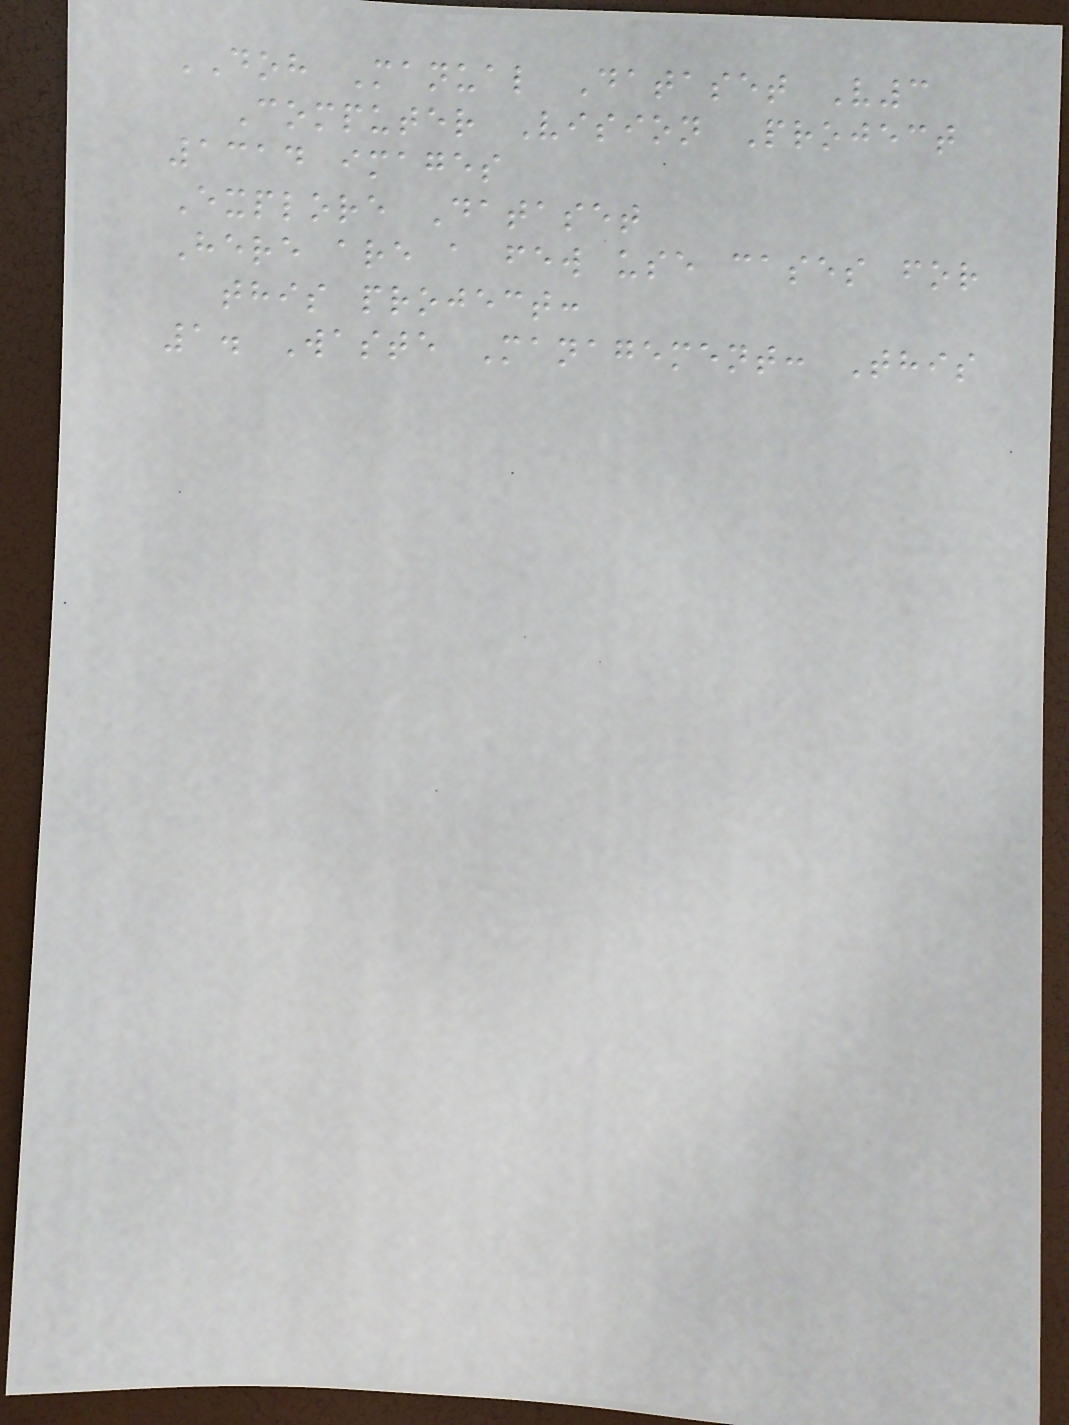DOH Manual Dataset V3
Computer Vision Project
1314 images
Explore Dataset
Here are a few use cases for
this project:
1. Waste Management: This
